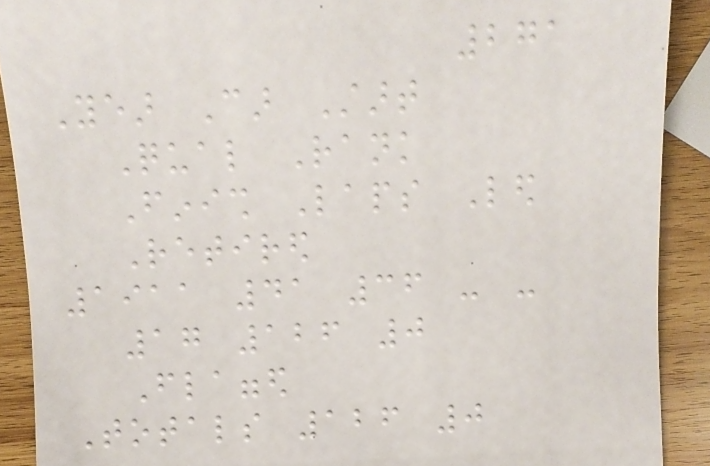271
Year Car Start
Qual Rank
Finish Laps Led
Retired
1911 41 36 - -
17 126 0
Flagged
Totals 126 0
